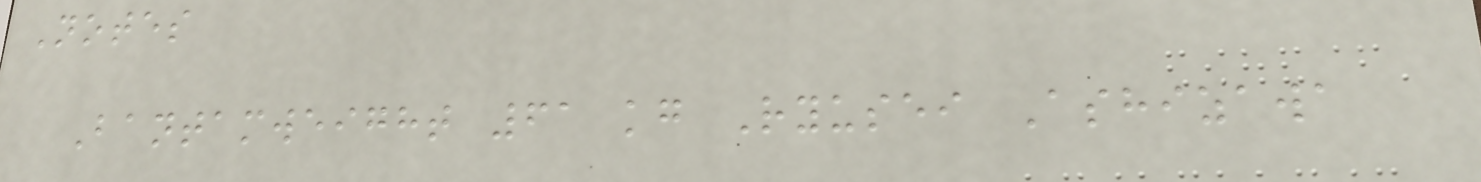Notes
Bantamweight 61 kg Ryusei Ashizawa
